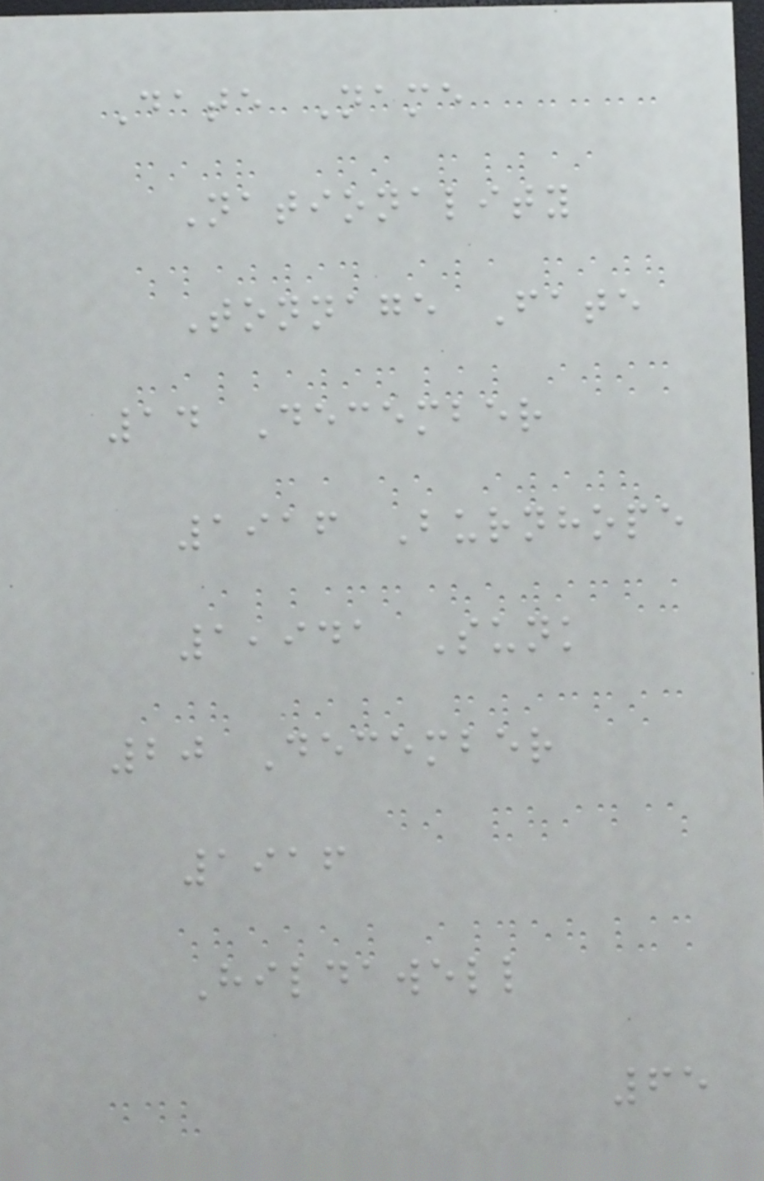Date Name
Nationality
Tonnage Fate
14 December
1916 Burnhope
1,941 Sunk
20 December
1916
Hildawell
65
